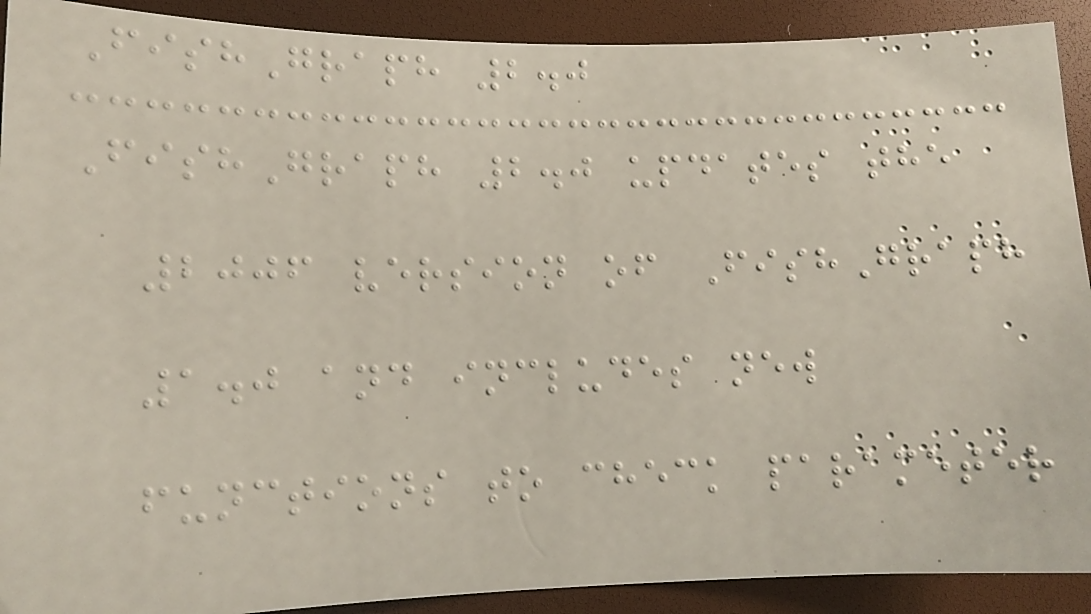FishGraph 2.0
FishGraph 2.0 updates the
2006 version of FishGraph
1.0 and includes new
functions to check parameter
